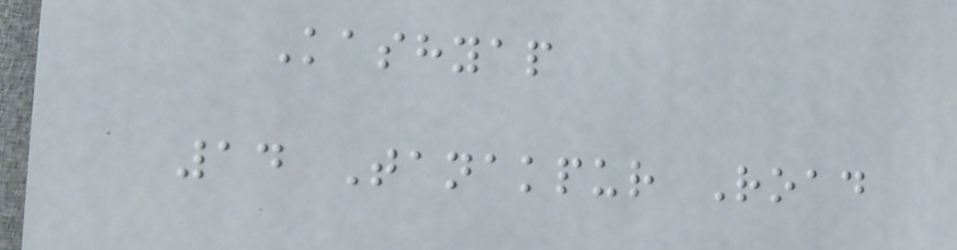Kashyap
14 Tanakpur Road
